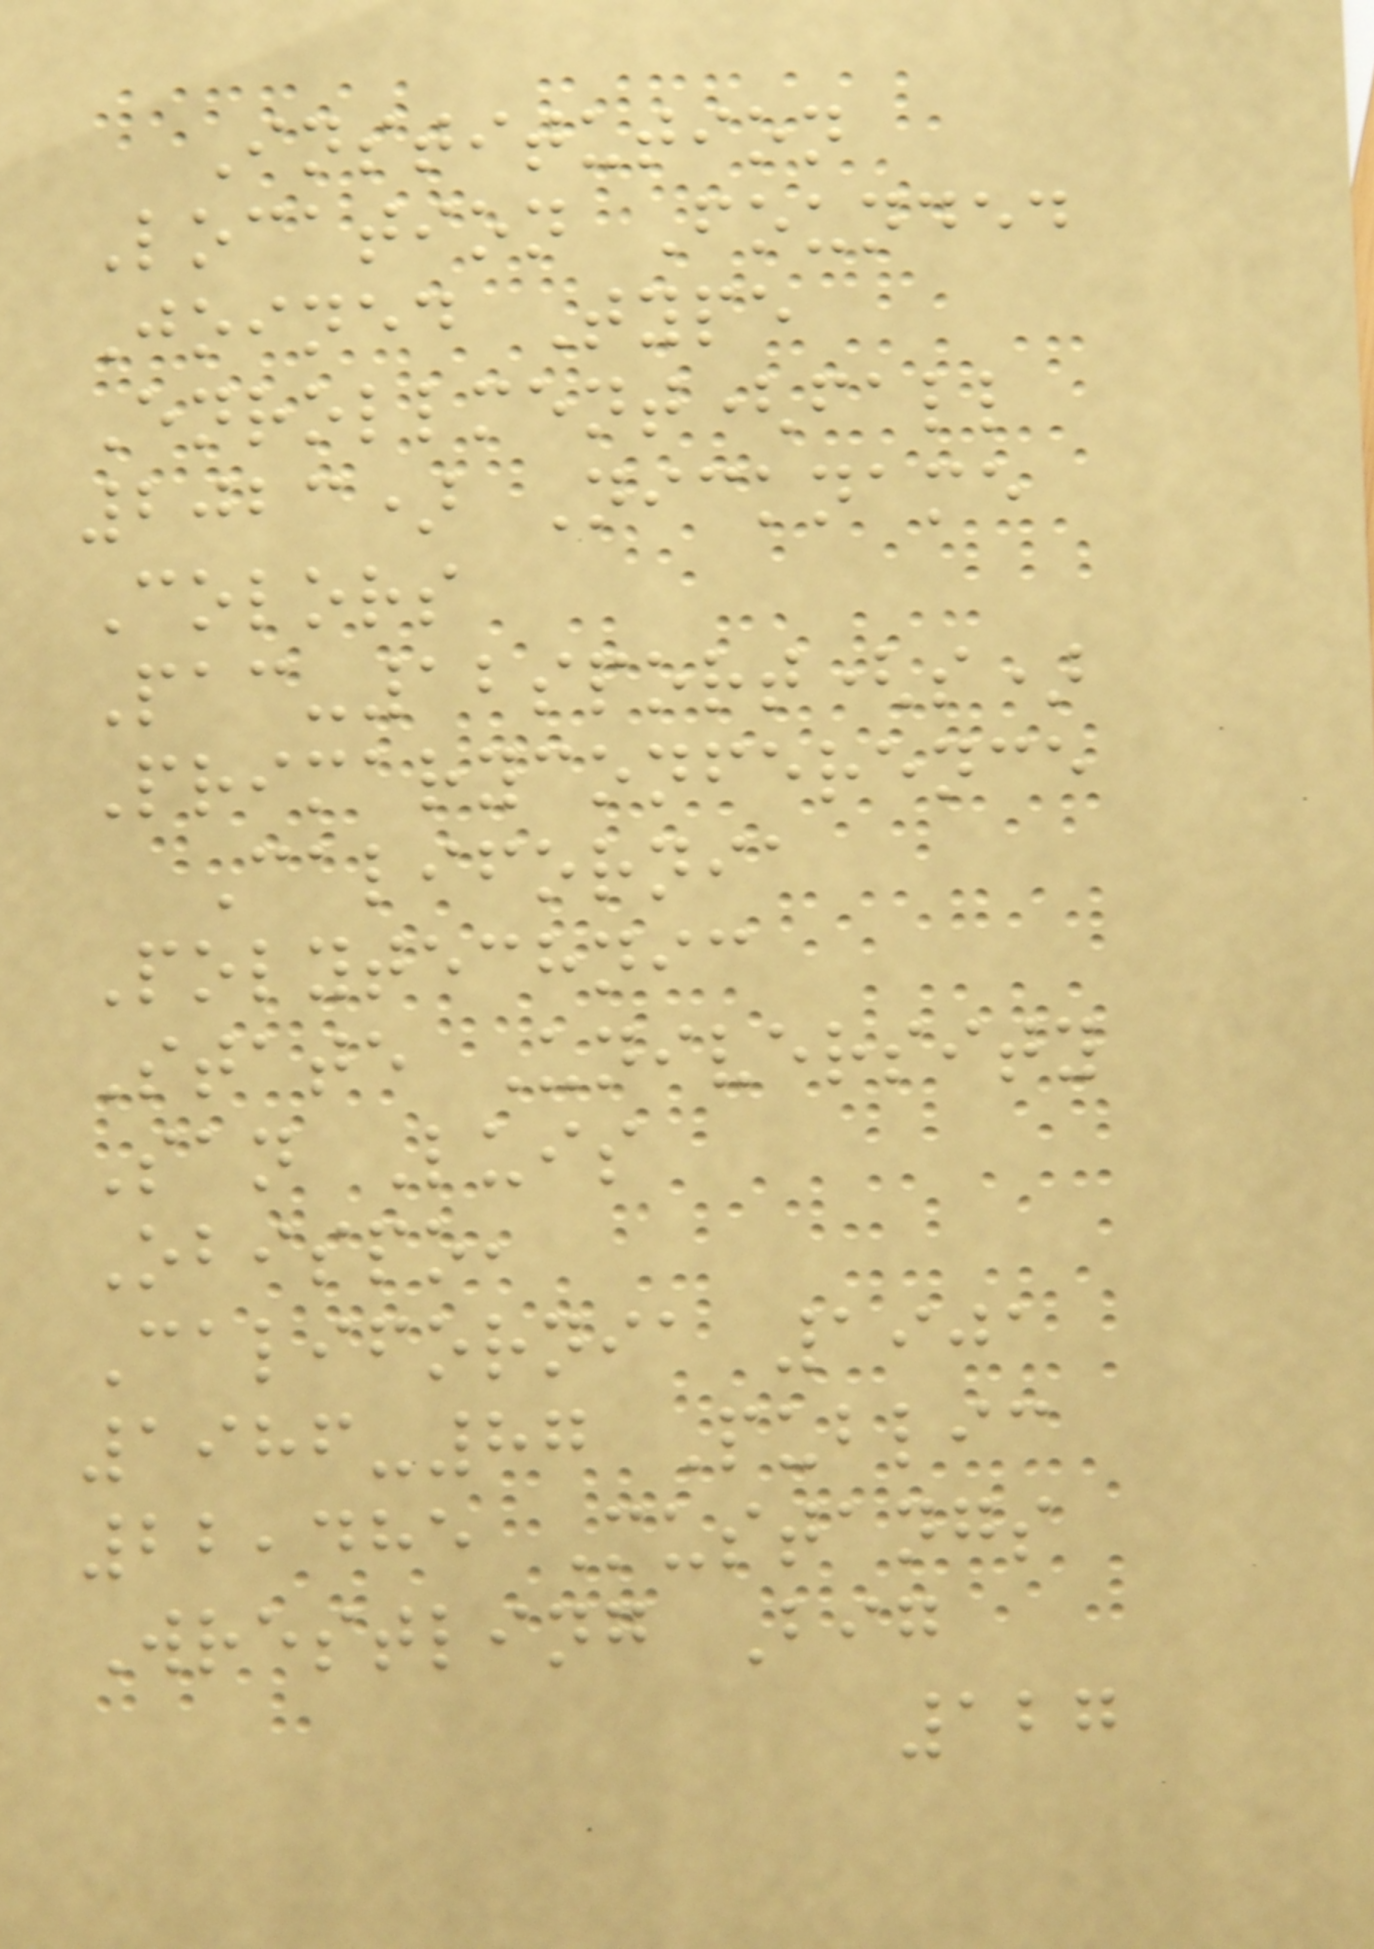Institution
Location Founded
Joined Type
Enrollment(fall
2023) Nickname
Colors
Pac-12sport(s)
Primaryconference
California
Polytechnic
State University
San Luis
Obispo,
California 1901
1986-87 Public
22,485 Mustangs
Wrestling Big
127
